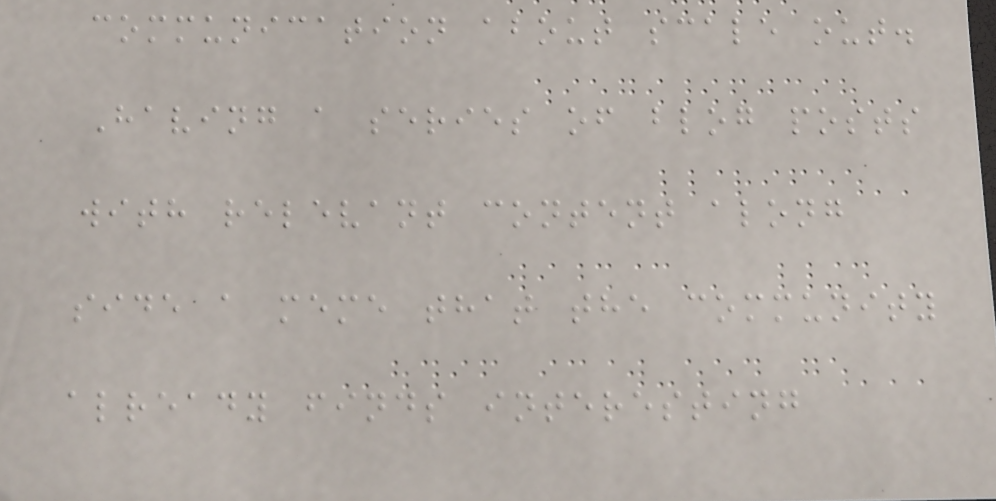communication about scale out.
Having a series of blog posts
with relevant content along
side a meme that the community
already finds interesting
